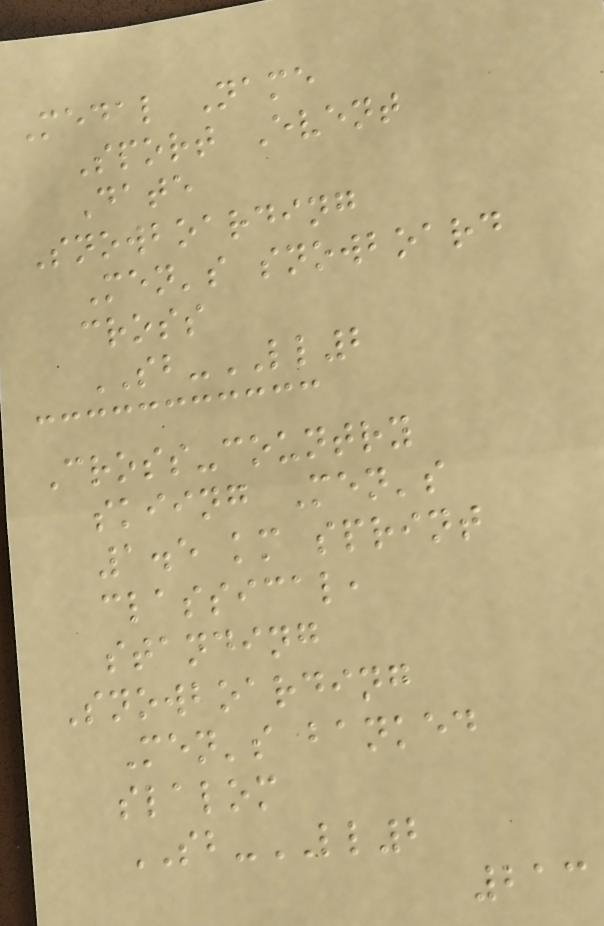Medal Name
Sport Event
Date
Snowboarding
Men's snowboard
cross
SB-LL2
Cross-country
skiing Men's
1.5 km sprint
classical,
standing
Snowboarding
Men's banked
slalom
SB-LL2
213
